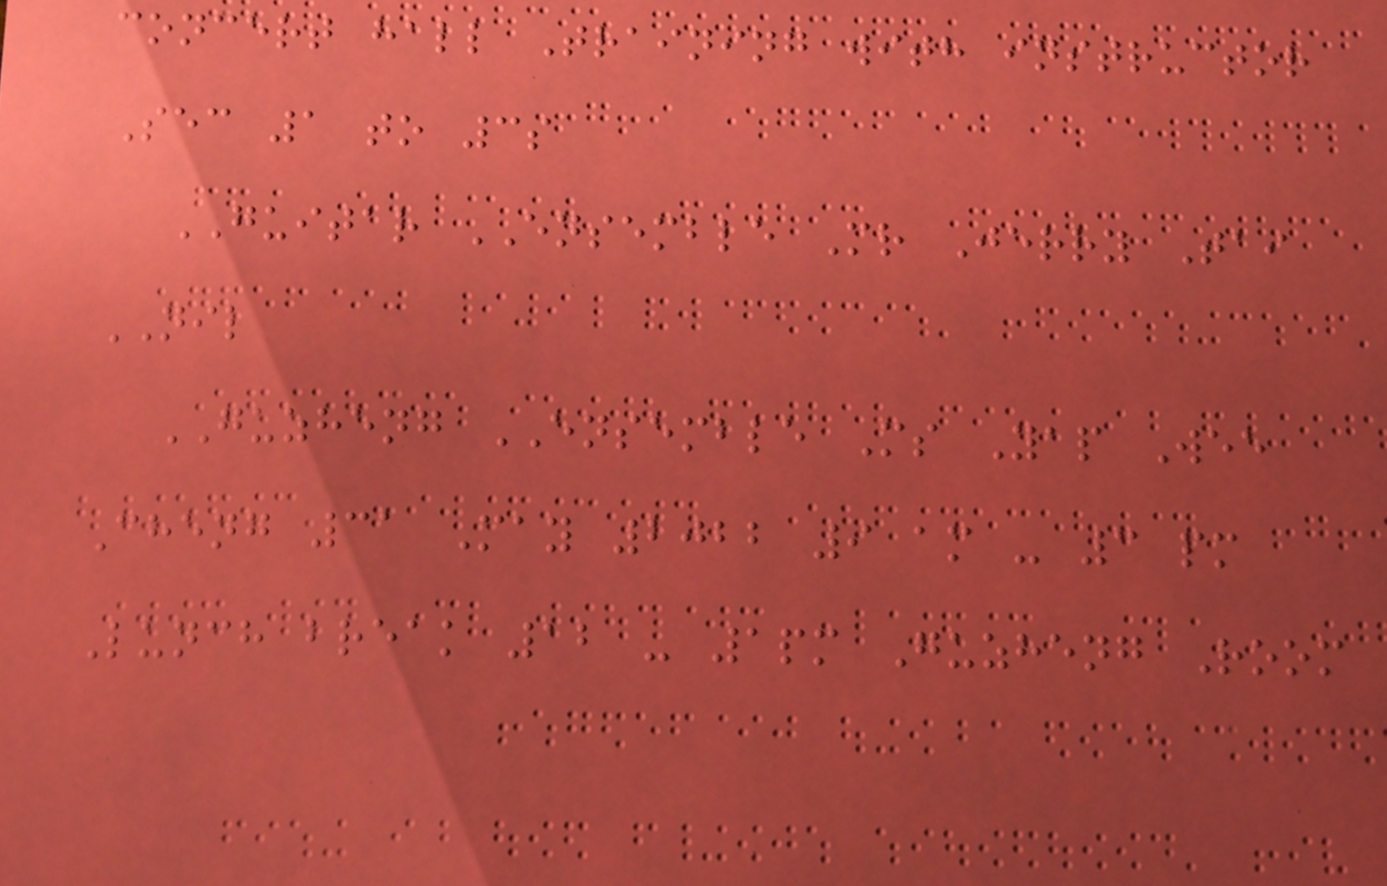concert hall Training with instructor
Sec 1 to 3s
GUITAR ENSEMBLE Mr Jerry Tai
NIL
GUZHENG ENSEMBLE Ms Yap Wee
Cheng 31 May 2022 9 am - 3 pm
Lunch break 12 - 1pm Guzheng Room
